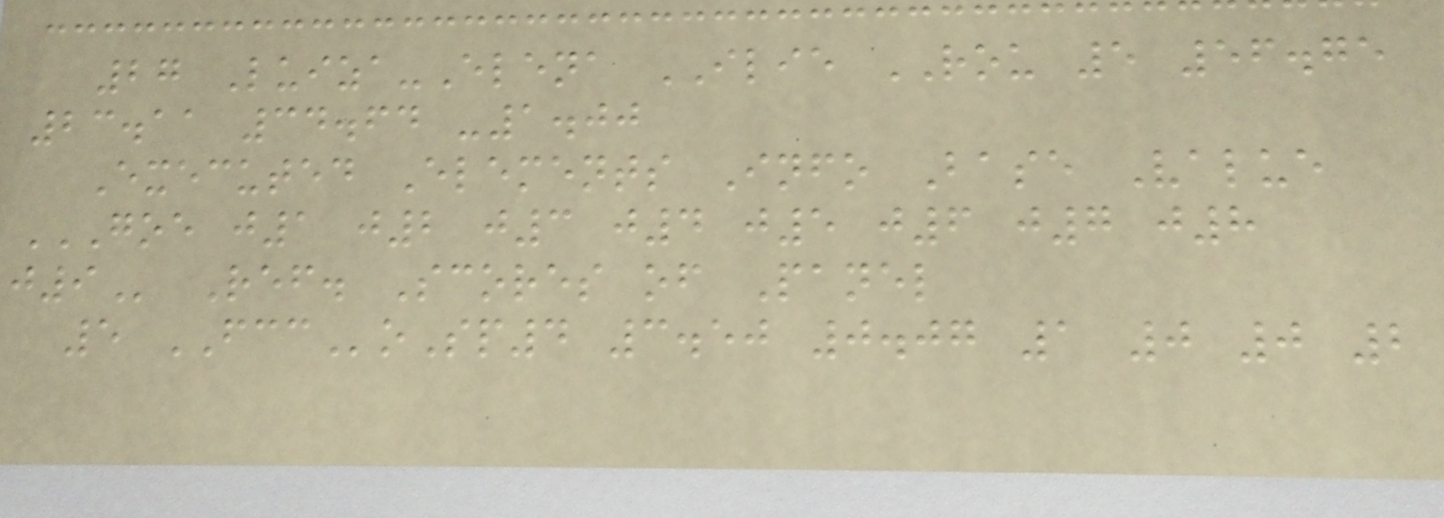27 Luiza-Elena ILIE ROU 5 56.75
23.11 34.64 -1.00
Executed Elements Info Base Value
GOE J1 J2 J3 J4 J5 J6 J7 J8
J9 Ref. Scores of Panel
5 FCCoSp4 3.50 0.07 1 0 0 2
